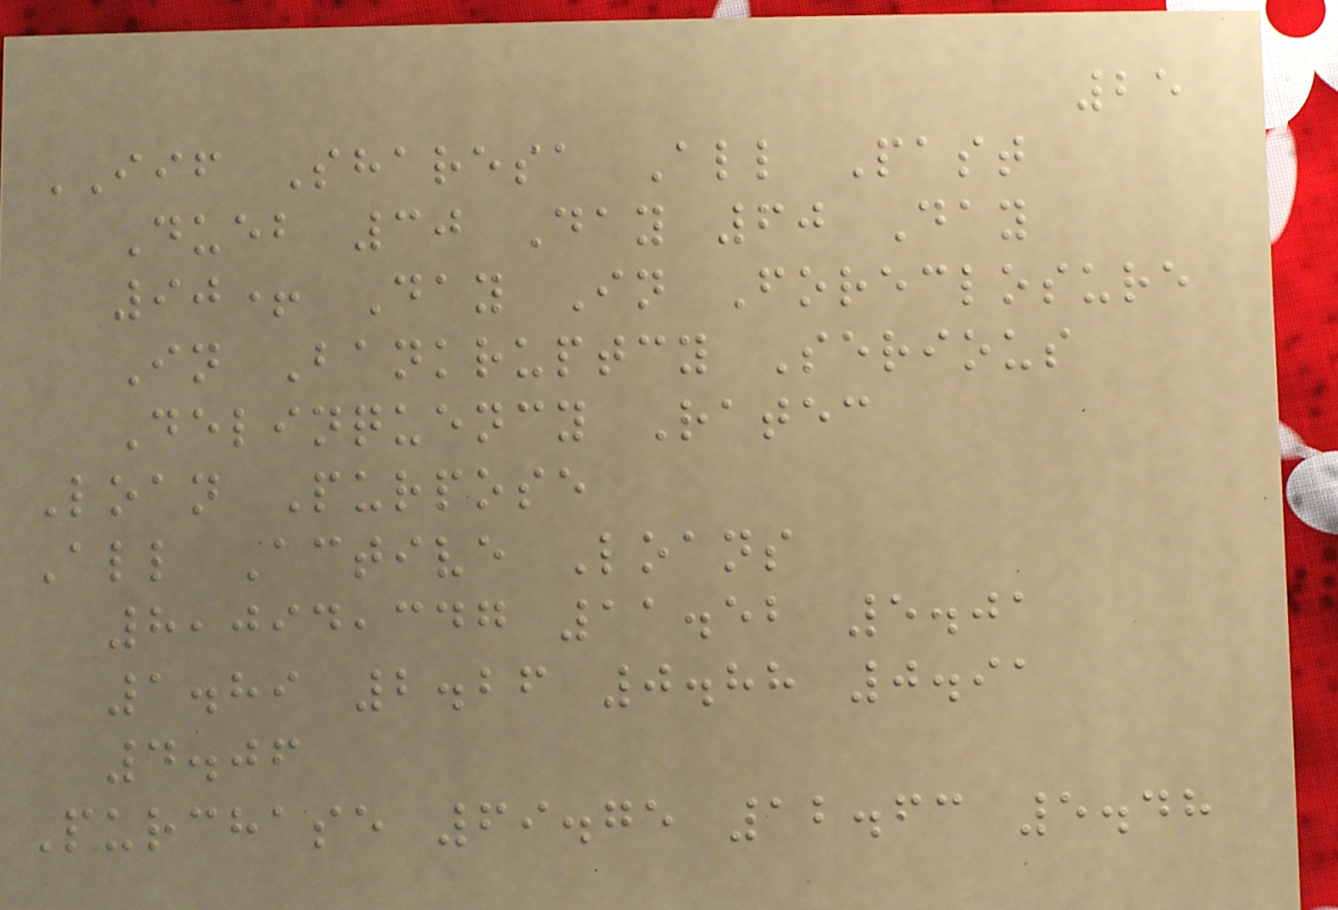25
IIF Sharesa All Past
Dueb 30 Day 60 Day
90+ Day In Foreclosure
In Bankruptcy Serious
Delinquency Ratec
Loan Purpose
All Active Loans
8,094,347 11.52 5.01
1.89 2.26 0.88 0.91
4.06
Purchase 69.75 12.63 5.48
